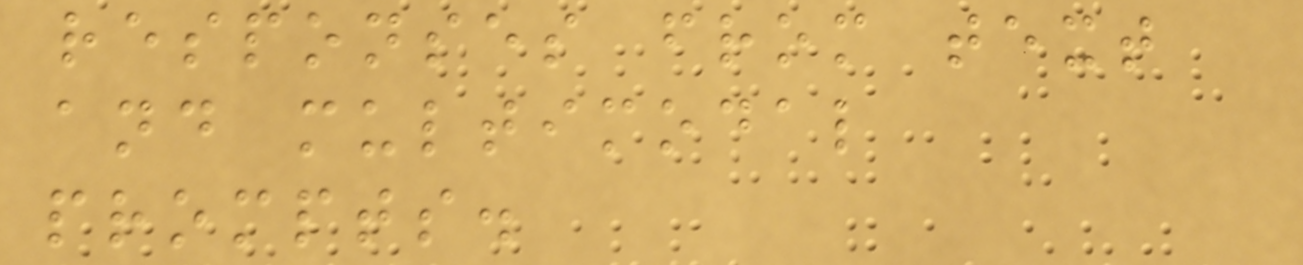responses from text
and multimodal
prompts.
